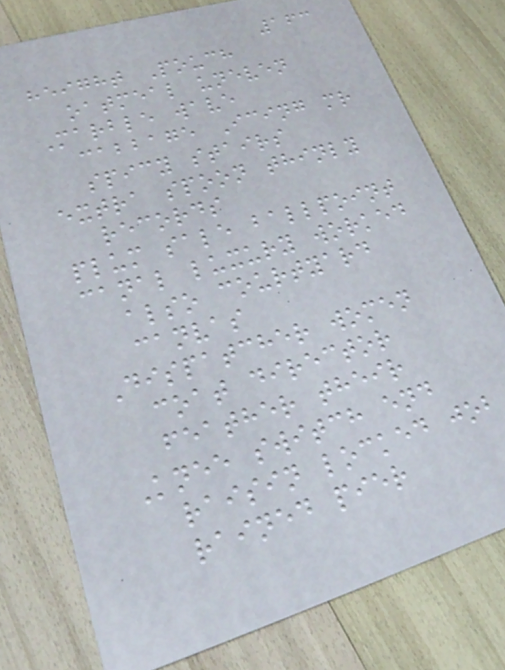163
height Pouch
oatmeal uneven
Marble wave
cabbage Icing mr
spicy stairs
extra spoon thinly
records
plum sale ballpoint
canal luxury worked
also courtyard
canvas
Dispatcher women
coat director
feather their
Knee switch end
raisin locked job
rained pier
